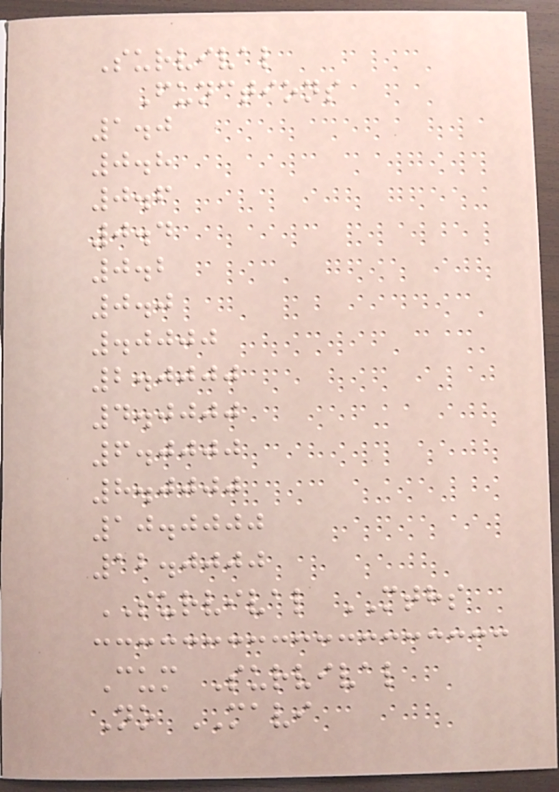Survival
Functions
1.0
0.8
0.6
0.4
0.2
0.0
.0000
2.0000
4.0000
6.0000
8.0000
10.0000
12.0000
SURVIVAL MTHS
Cum Survival
No MAVI
